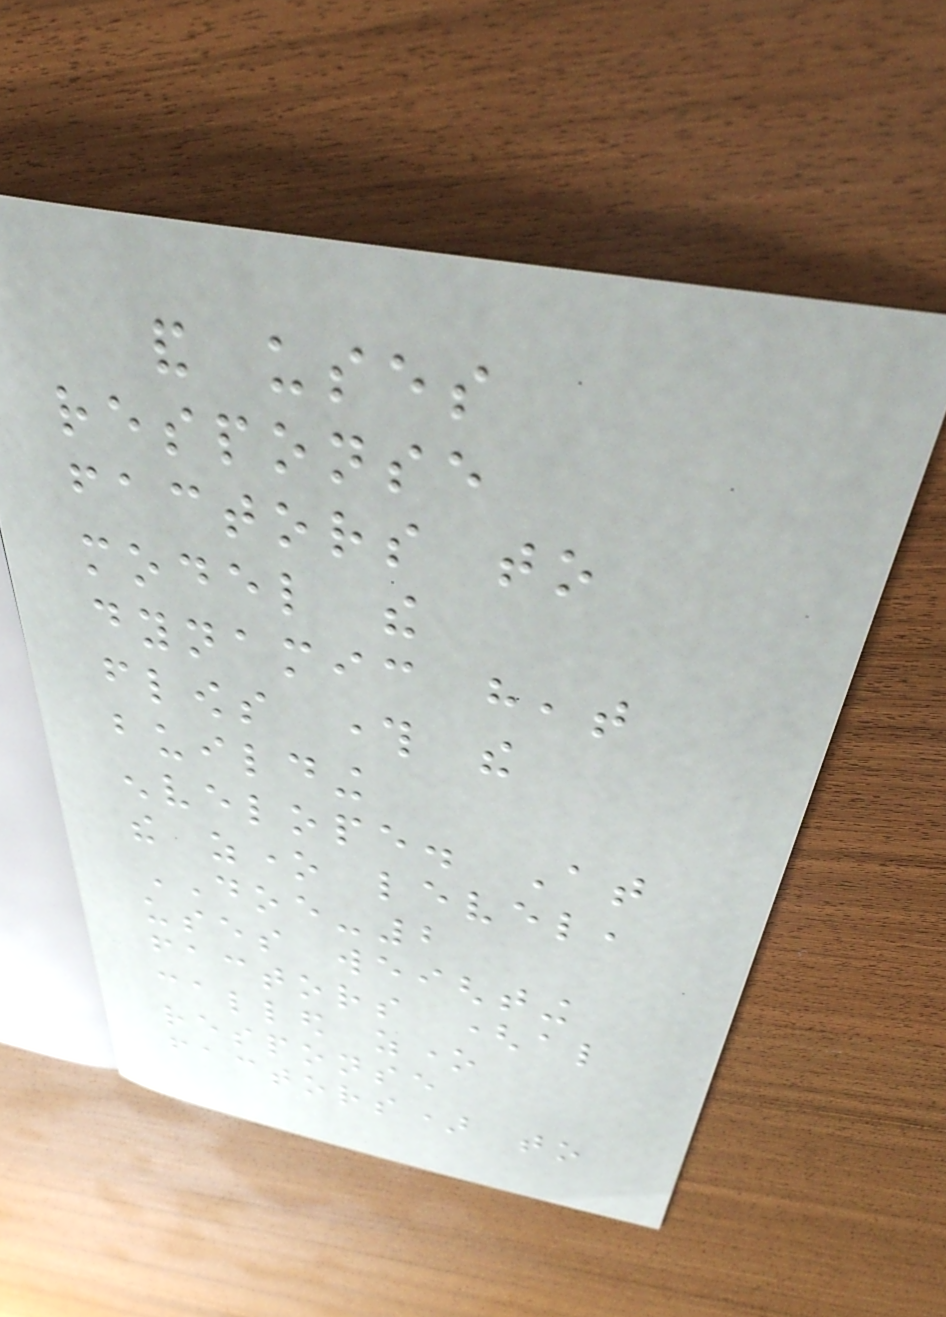and uses
response
factors to
model the
dynamic heat
flows through the
building
envelope. At
the zone level,
DOE-2
uses weighting
factors (also
called zone
response
factors) to
